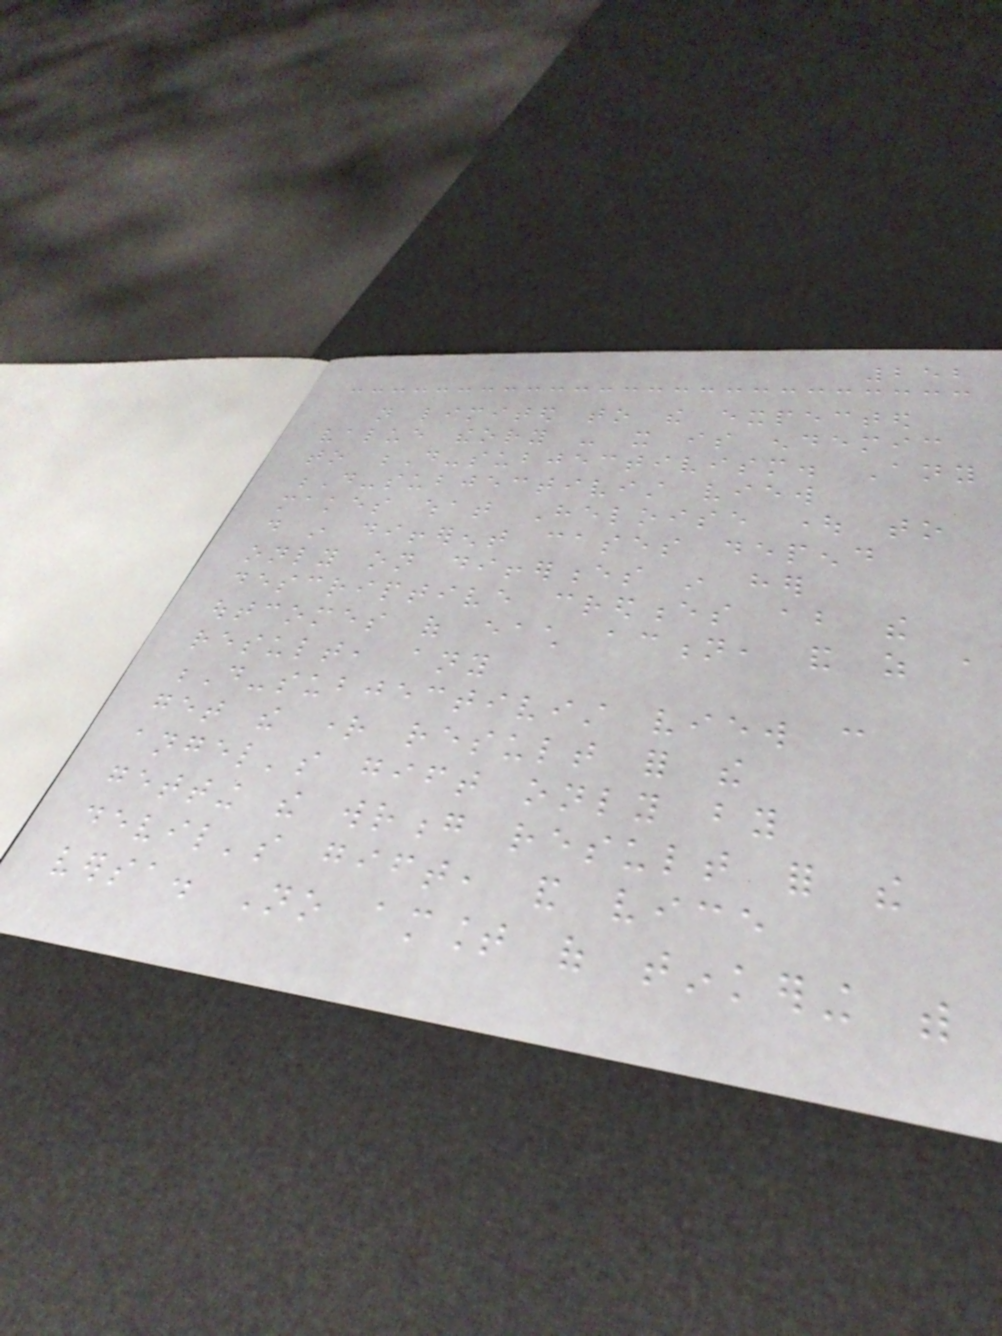252
not limited to the expected
value theory - it is endemic
to D-subjectivism. Any
D-subjectivist view
makes what Heloise ought to
do in different cases depend
only on differences in her
descriptive credences about the
outcomes of each action, and as a
result, any
D-subjectivist view can
get the right result for the
angel's gift only by
getting the wrong result for the
devil's gift, and vice
versa. No amount of tinkering with
